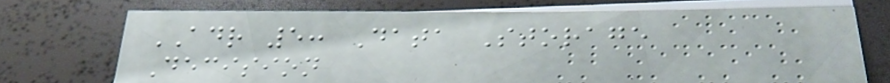ADR 5: Data Storage
Decision
